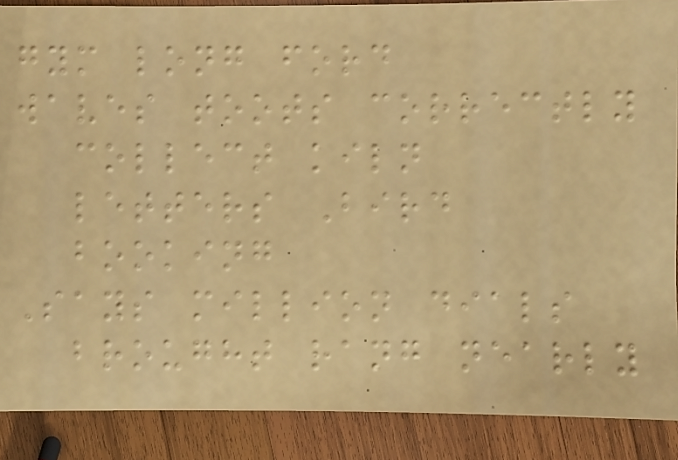gym long ford
waves toots correctly
collect kiln
letters Bird
booking
Says million dials
brought rang nearly
